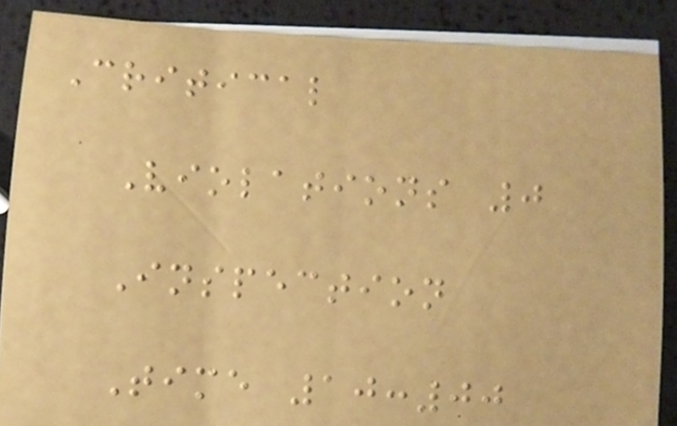Critical
Violations 0
Inspection
Time 10:00
